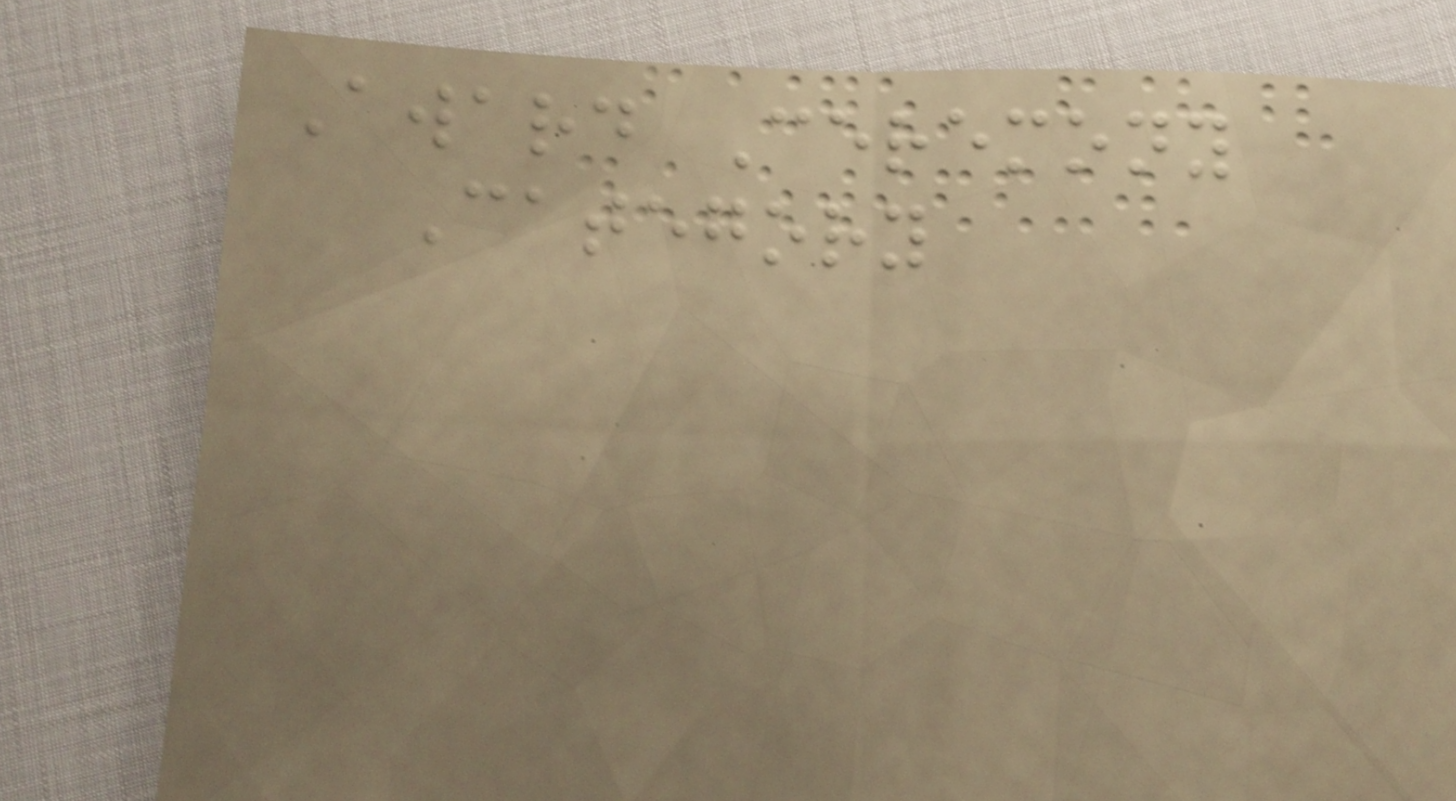Award Ceremony
Category
